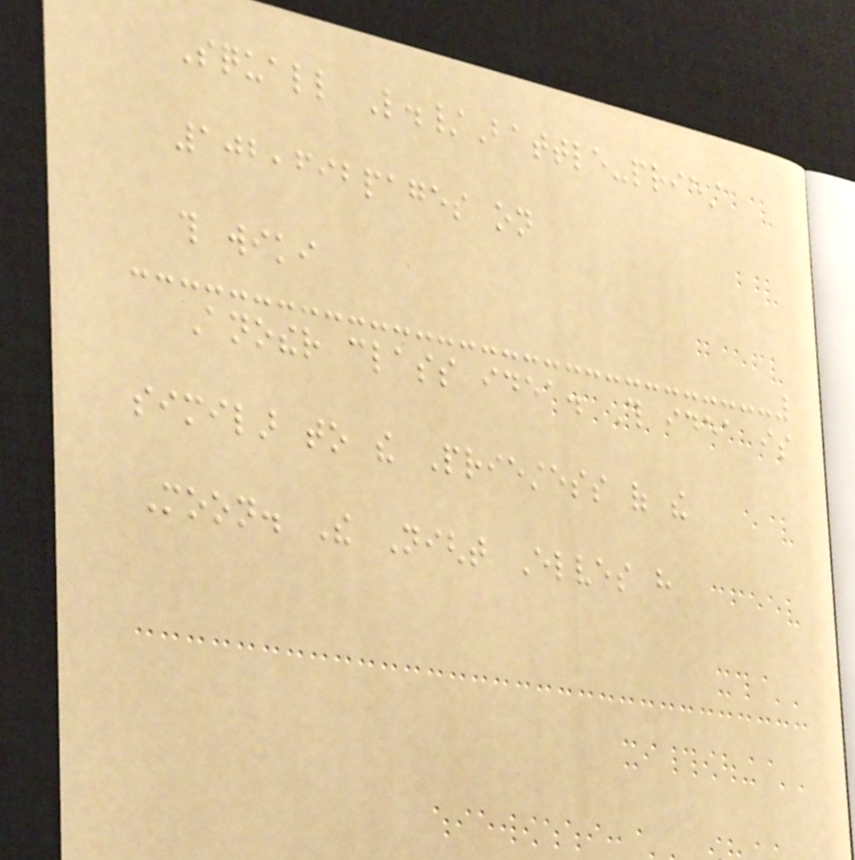Squall L./Battle-priest
102,692pages on
this wiki
Another class idea. This idea is
similar to the Priestess of the
Moon. The Night Elves have
